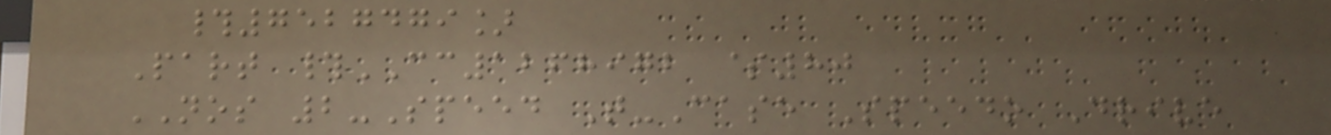#7527479]
Part #CC1268972 $80
NOS 2-Speed T-Case Speedo Drive
